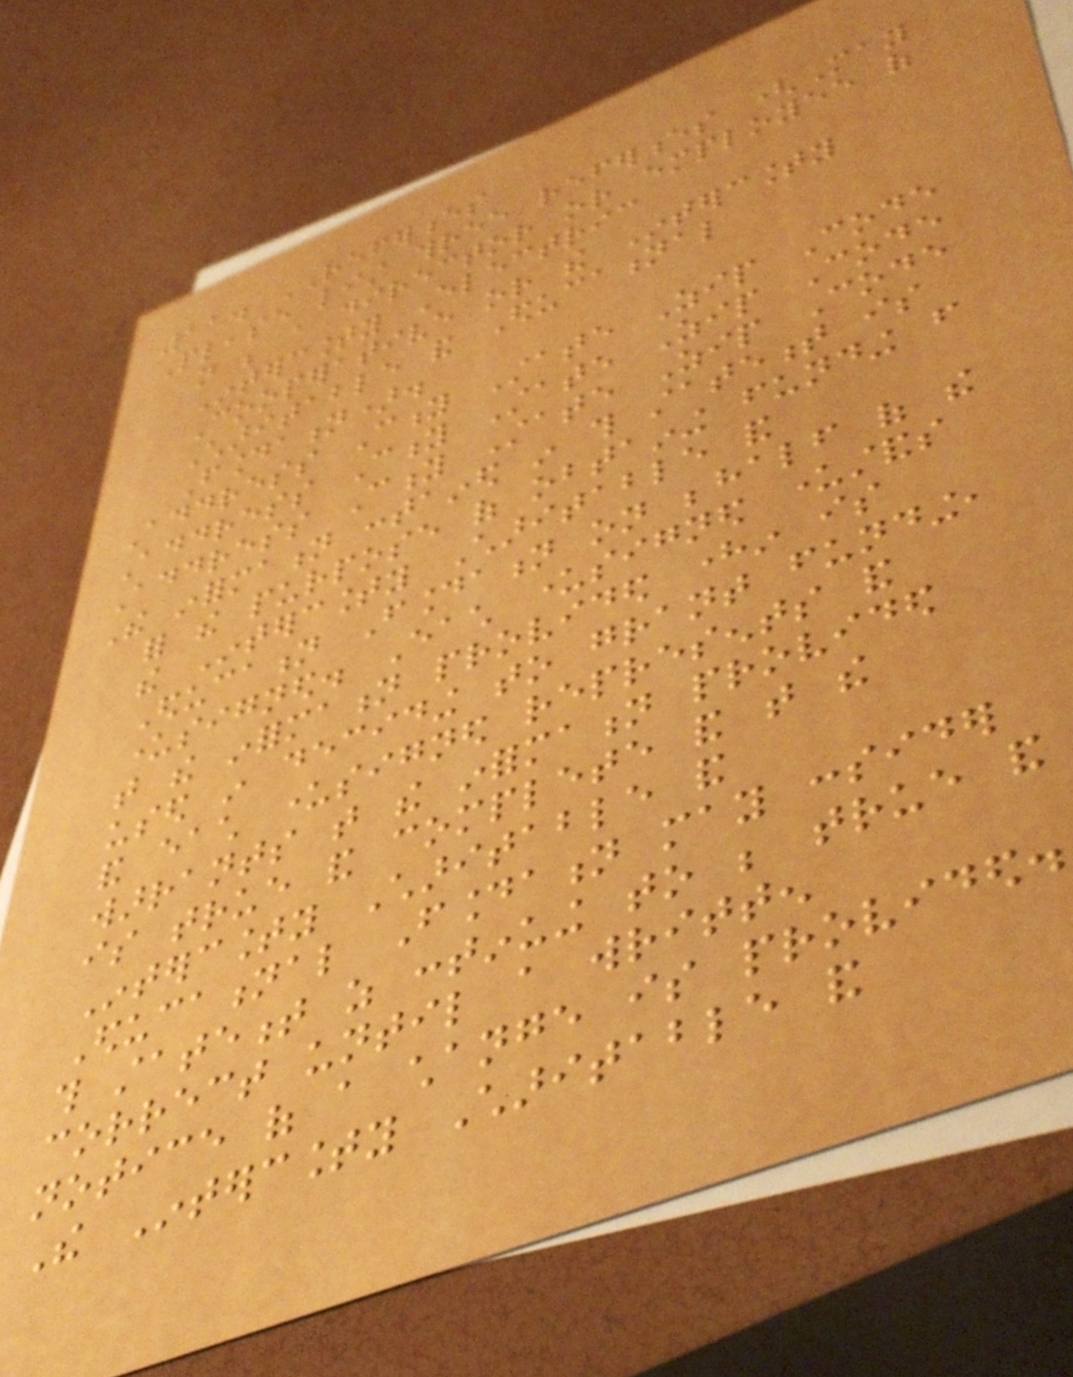11. REFERENCES
Please list three references (May
not be a director or employee of
Intercounty Electric
Cooperative or the Intercounty
Charitable and Educational
Foundation).
Address City State Zip Code
Address City State Zip Code
Address City State Zip Code
The information contained in this statement is
for the purpose of obtaining funding from
the Intercounty Charitable and
Education Foundation on behalf of the
undersigned. Each undersigned understands
that the information provided herein is
used in deciding to grant funding,
and each undersigned represents and
warrants that the information provided
is true and complete and that the
Intercounty Charitable and
Educational Foundation may consider
this statement as continuing to be true and
correct until a written
notice of a change is provided.
The Intercounty Charitable and
